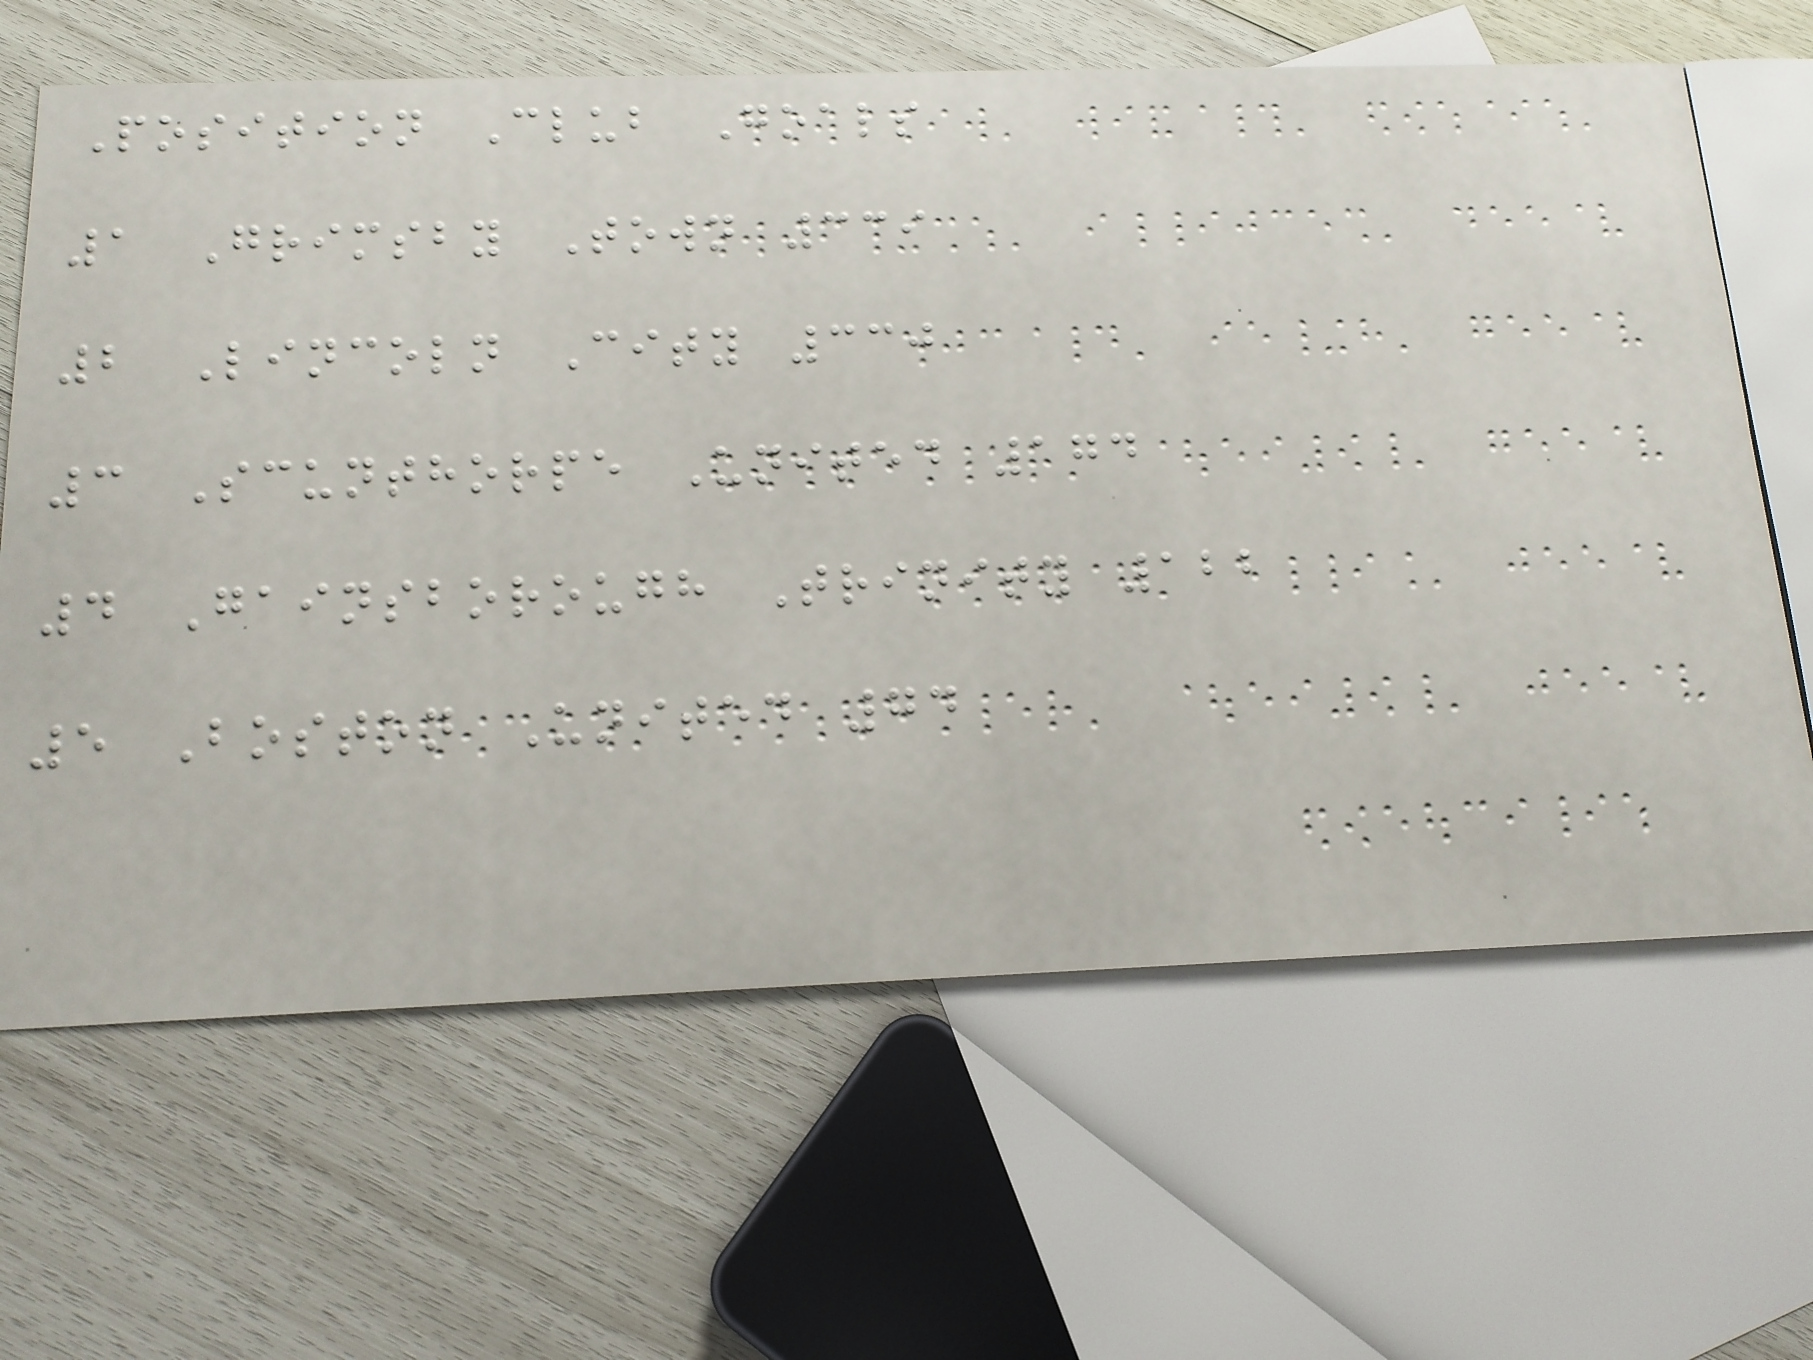Position Club Goals
1 Grimsby Town 339
2 Lincoln City 330
3 Scunthorpe United 174
4 Gainsborough Trinity 122
5 Boston United 74
